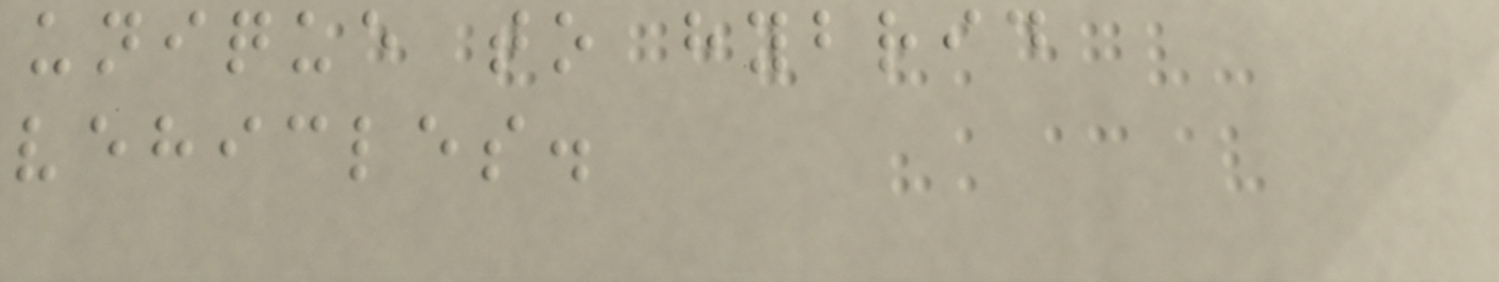unique to hybrid
vehicles.
